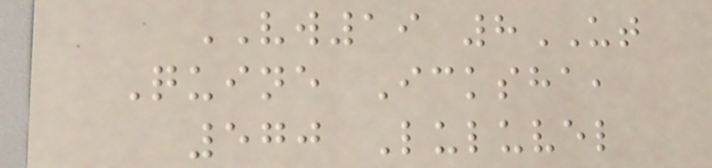VW19 8UT
Quine Icksha,
570 Luluvel
